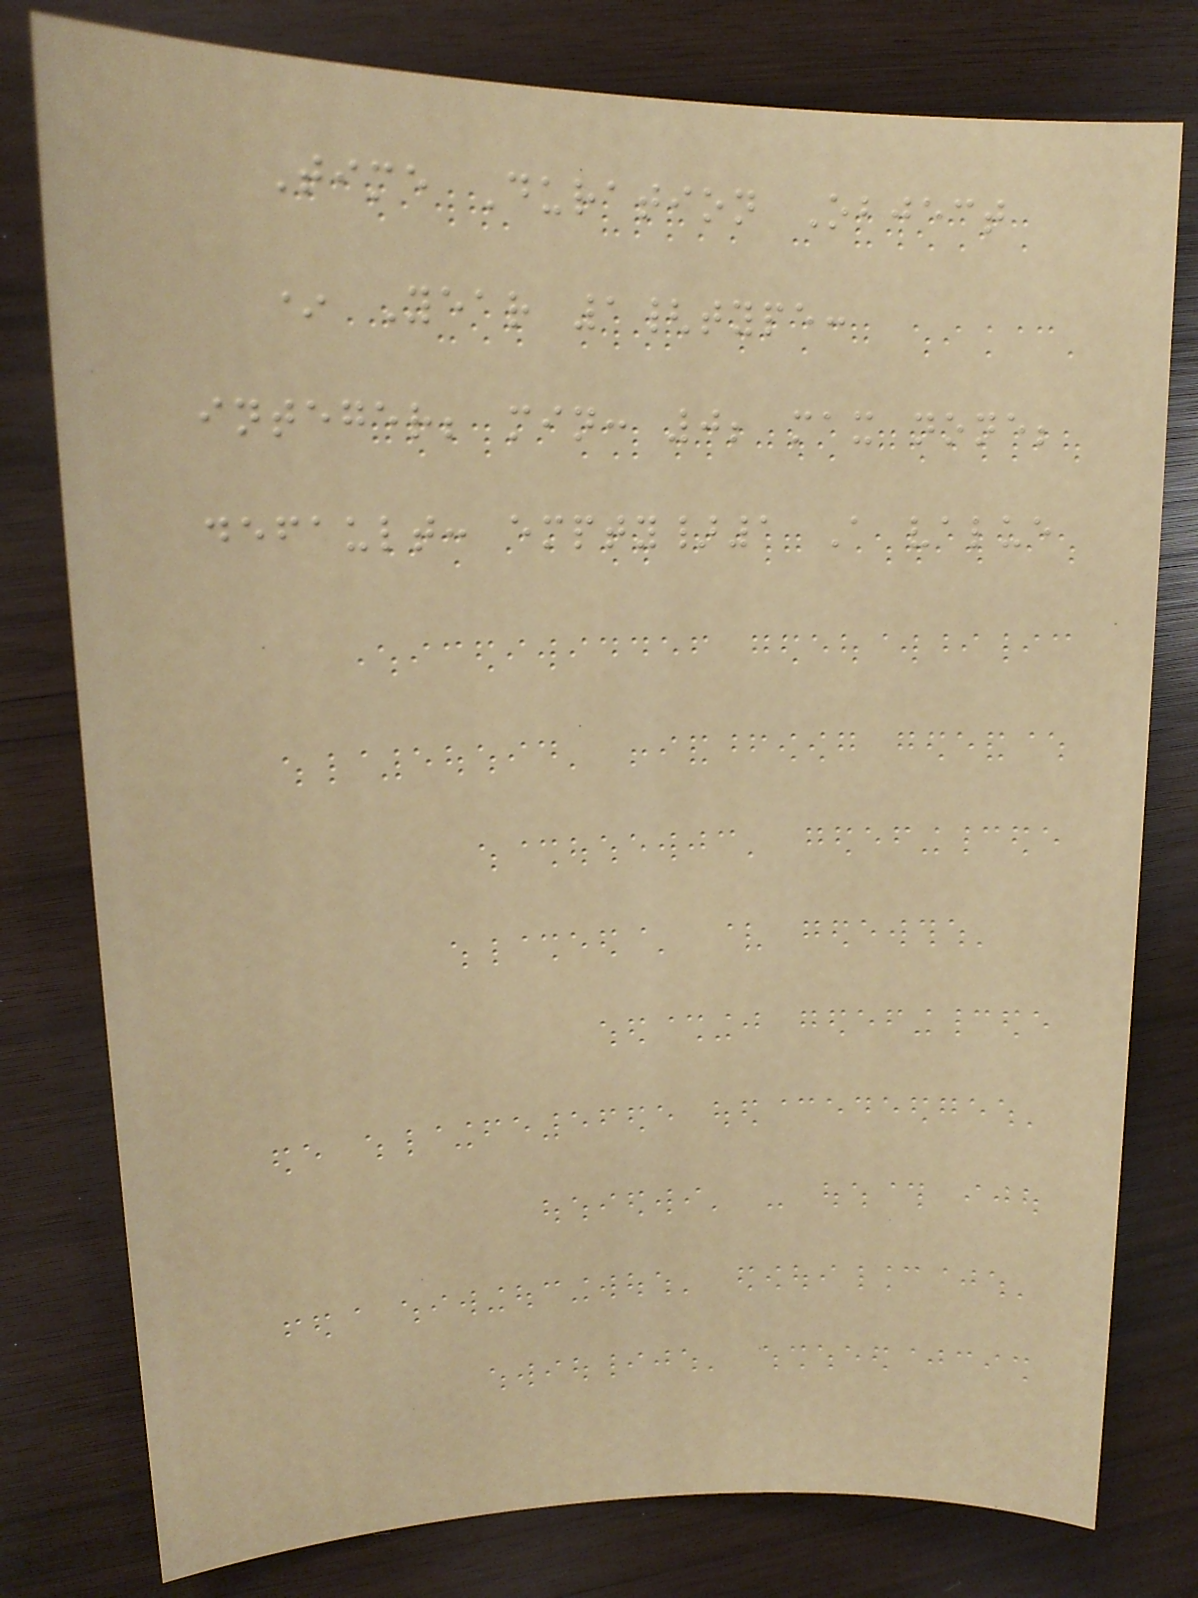Time Duration Object
* Year 1{type:
integer; min: 0; max none;
default: empty}1 A value
